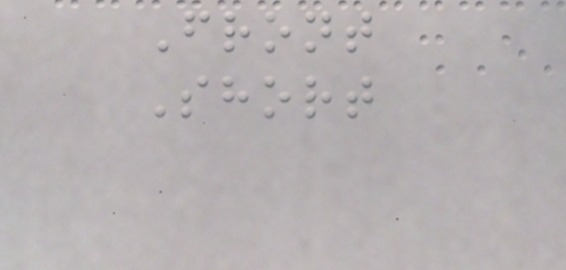Front
Short
